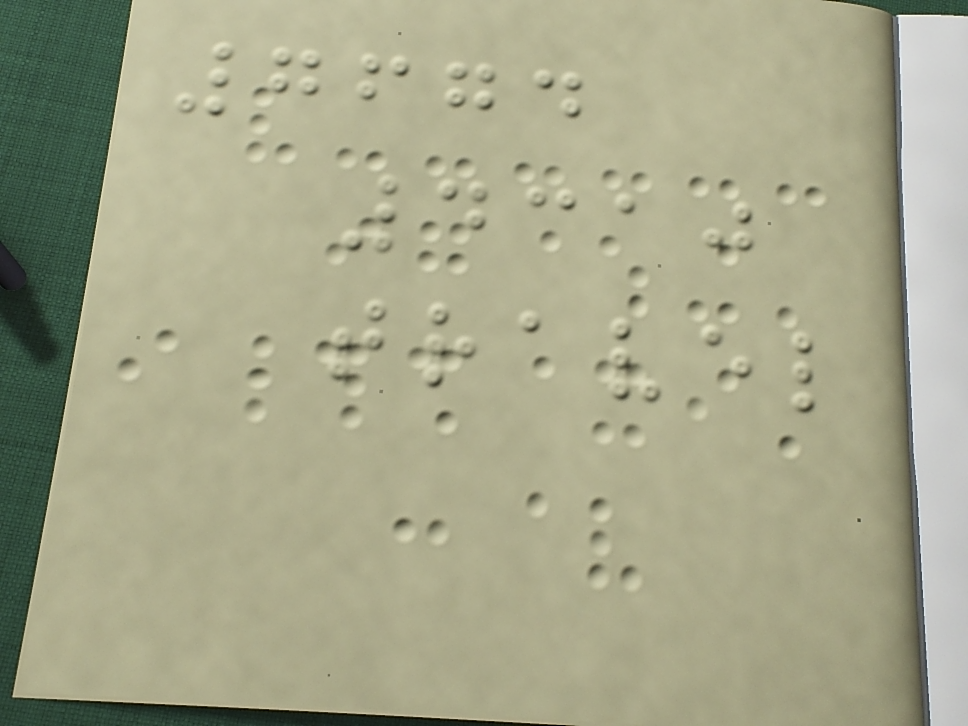7674
4310
travel
